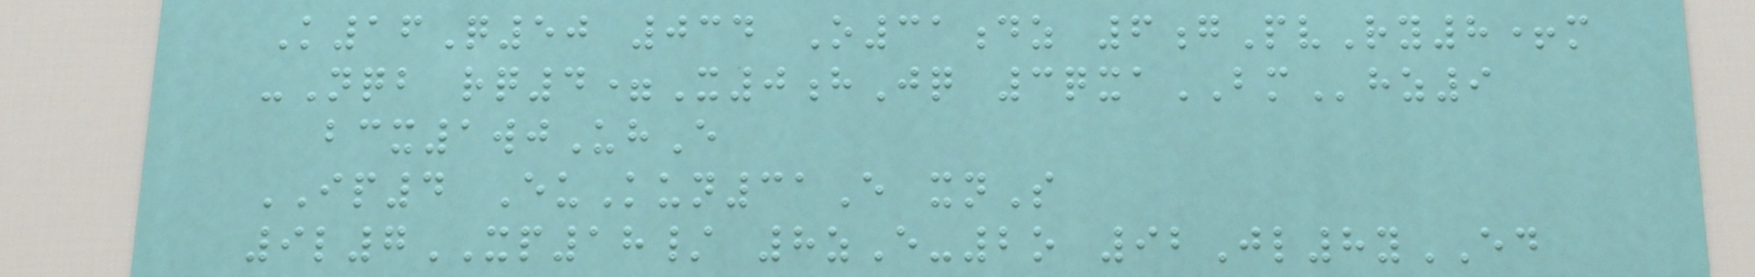K16Q50 034 O31dz 6gPvRy8+m
-Nqb rq4=X0hJq 3qxaBMhz9
bcx1wjUhE
IP4 EuKun31E xnS
9l7XP18/ 8zE-2o 92Jl8yED
